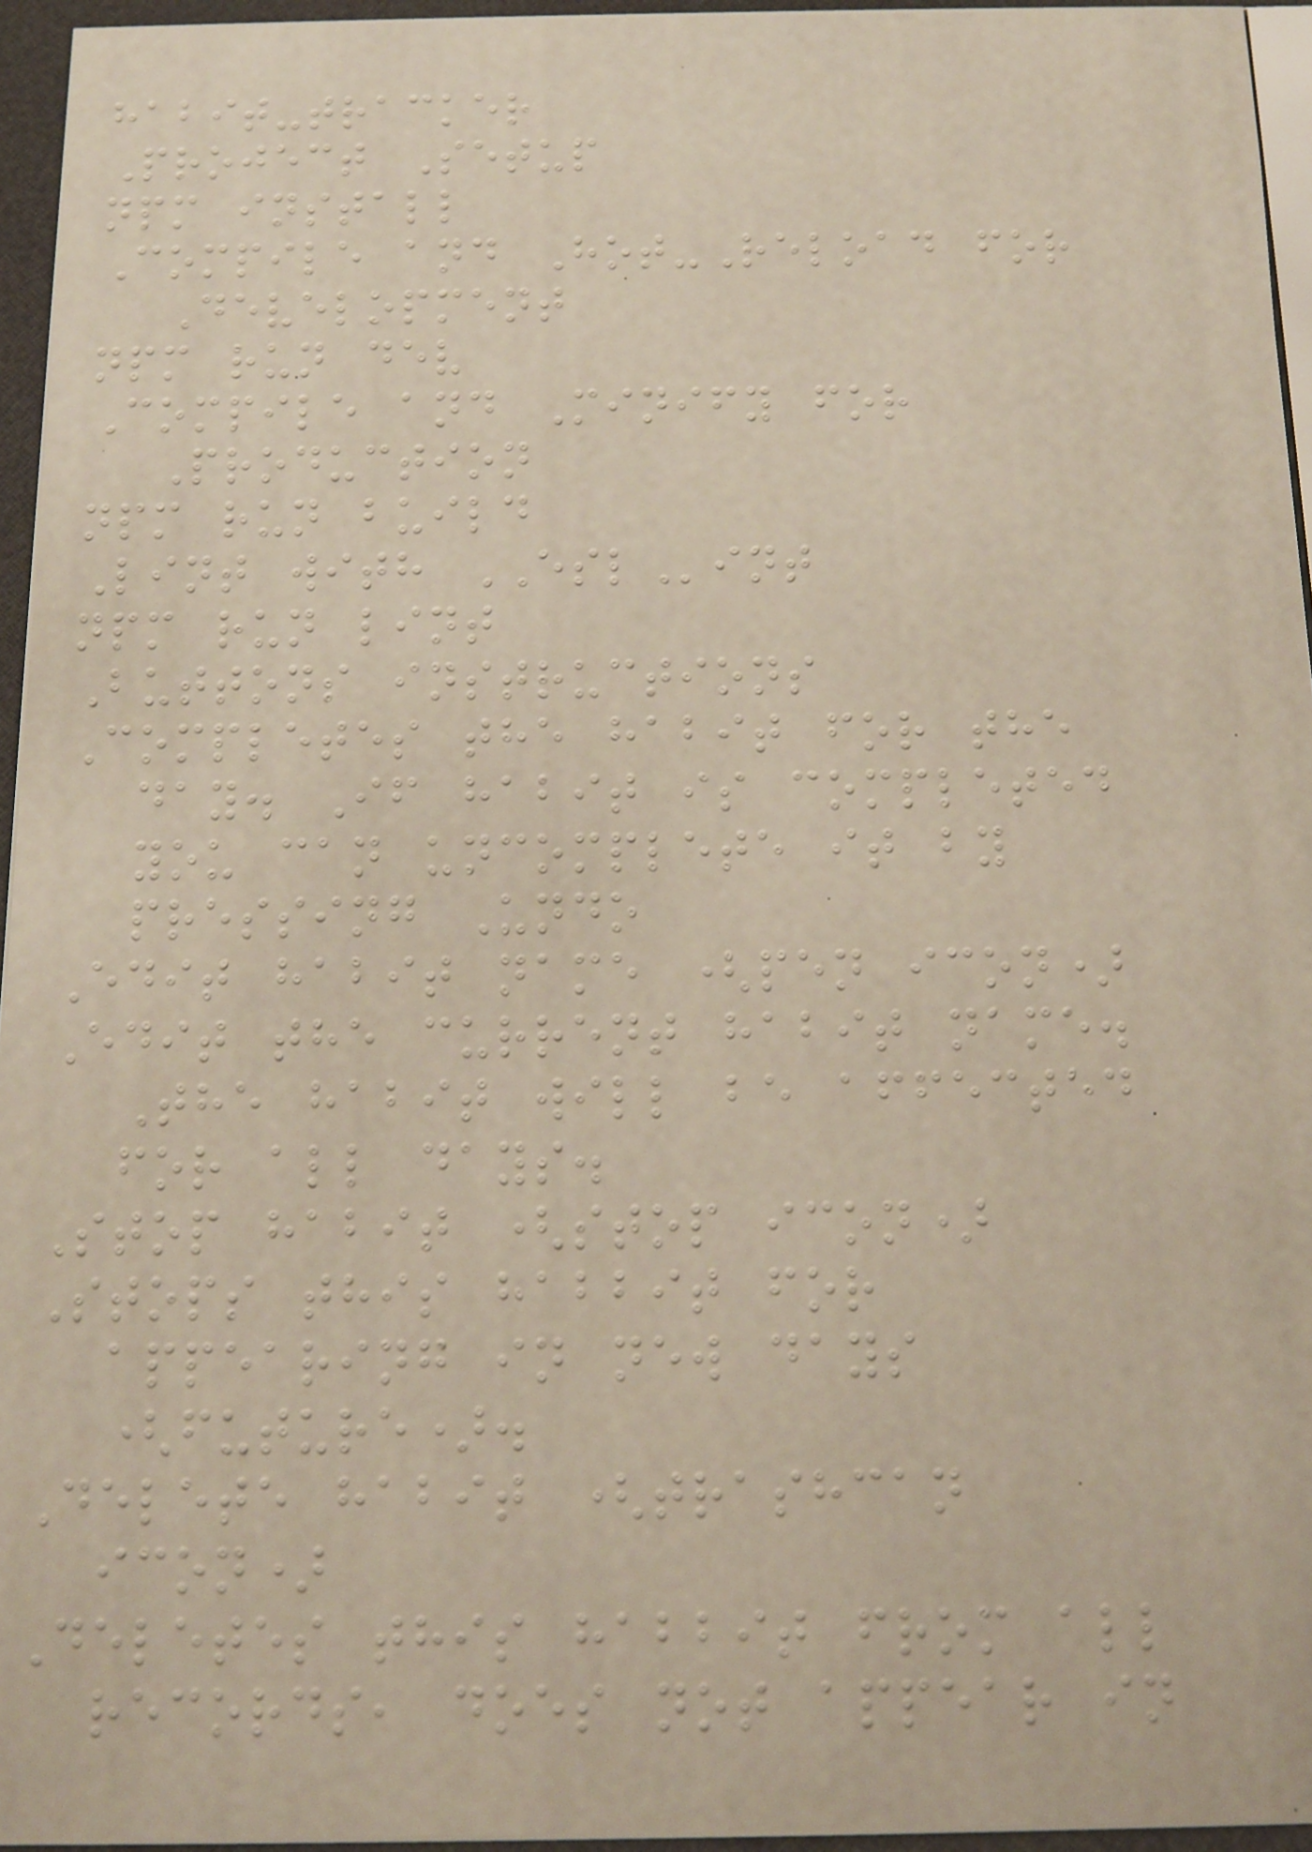habit-tracker
Project Setup
npm install
Compile and Hot-Reload for
Development
npm run dev
Compile and Minify for
Production
npm run build
Lint with ESLint
npm run lint
Buttons instructions
Completes the habit for the
day. If habit is completed
you can uncomplete it by
pressing Undo
Edit habit name (pen icon)
Edit the current habit name.
The habit will be affected
for all days.
Stop habit (stop icon)
Stops this habbit for
appearing in new days
(future).
Delete habit (trashcan
icon)
Deletes this habbit from all
records, does not appear in
